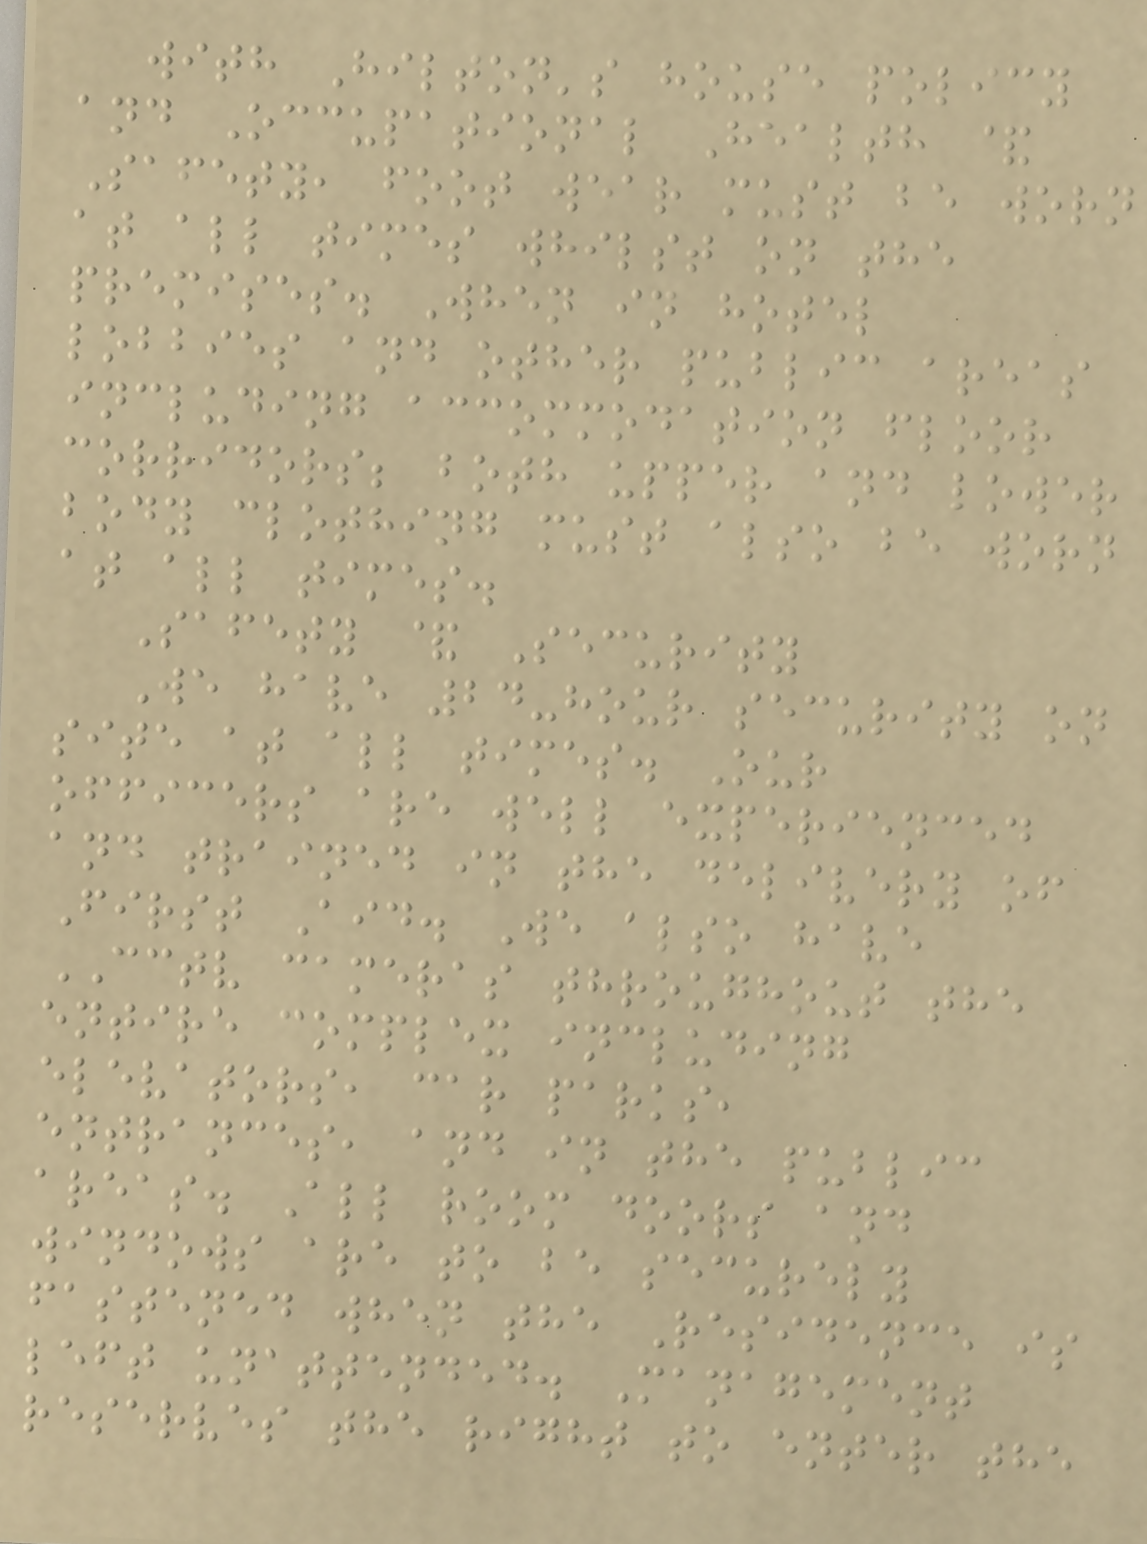with Hilton's house policy
and Occupational Health &
Safety, foot wear must be worn
at all times whilst on the
premises. When in hotel
lobbies and other public areas
including accommodation floor
corridors; both upper and lower
body clothing must also be worn
at all times.
Safety & Security
We have 24-hour security on
site at all times. Our
officers are well experienced
and trained in the delivery of
First Aid. We also have
CCTV cameras throughout the
entire complex including
elevators, car parks,
entrances, and in the public
areas. All room doors and
windows are to be securely
fastened when the Residence is
left unattended. Management
reserves the right to enter the
